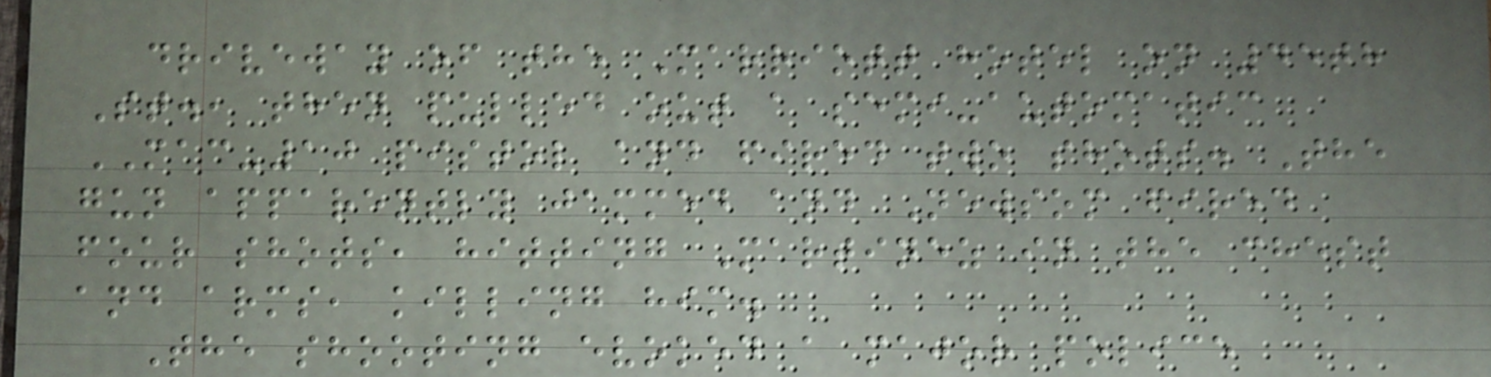driveway of the Marriott hotel on 45th
St., then pulled out a semi-automatic
MAC-10 pistol and fired two shots. The
gun apparently jammed and Newsom fired
four shots, hitting Martinez in the chest
and arms, killing him.
The shooting evoked a major police
